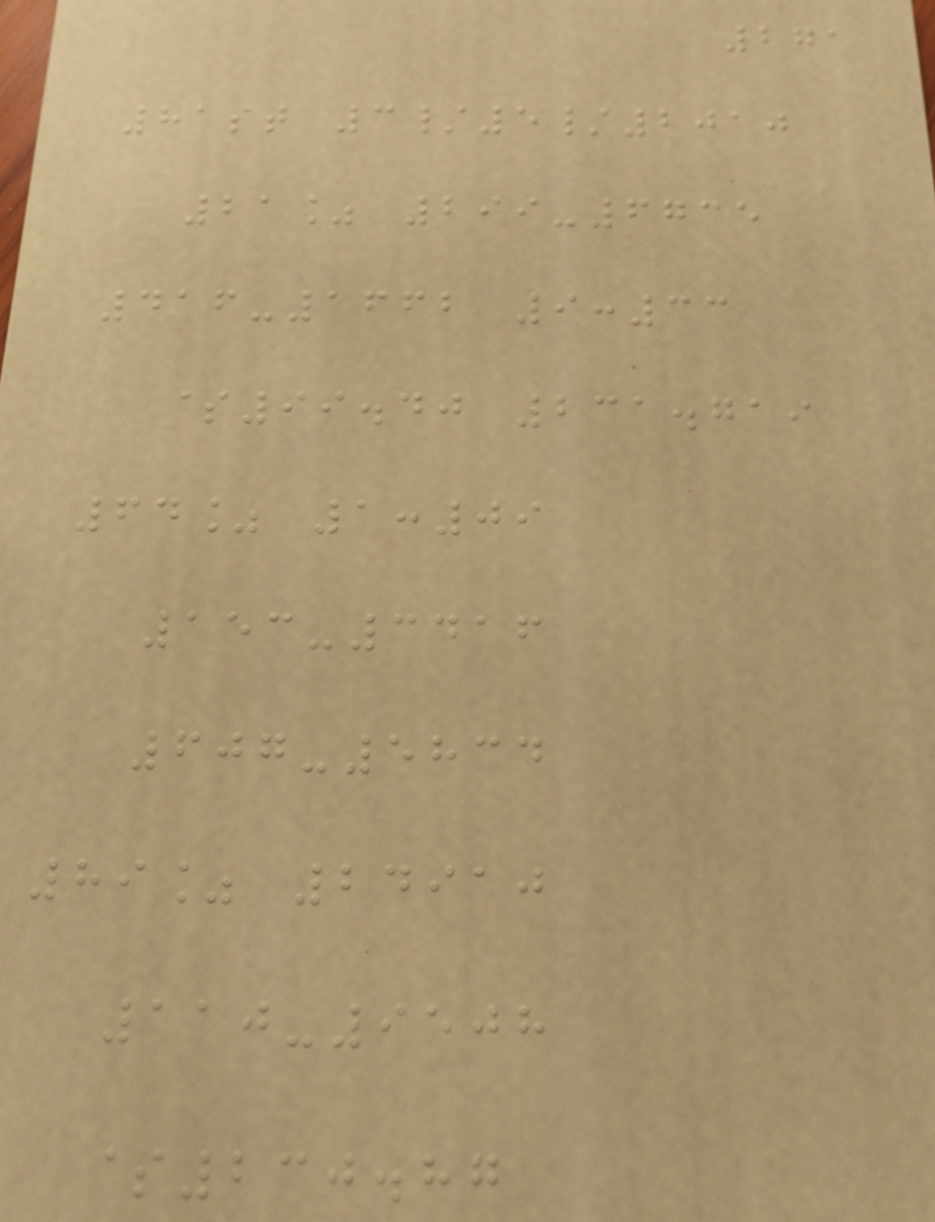271
81st 3/5/2010
21% 299-6735
416-1662 9:33
$99.40 231.719
64% 1:09
153-3416
607-5834
89% 24910
110-9508
$230.87
